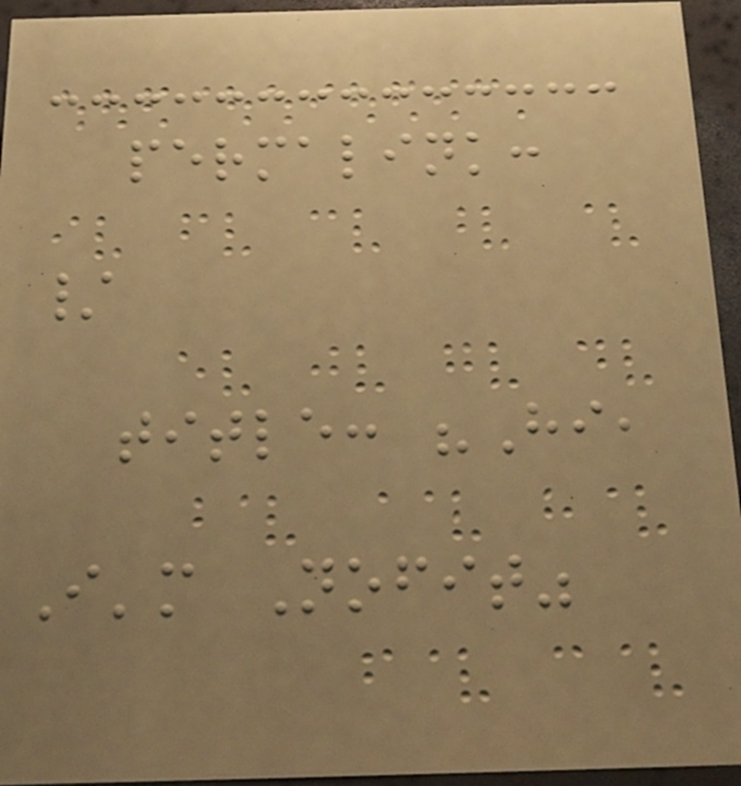permalink:
/
title: "Hi,
I'm Nofit"
